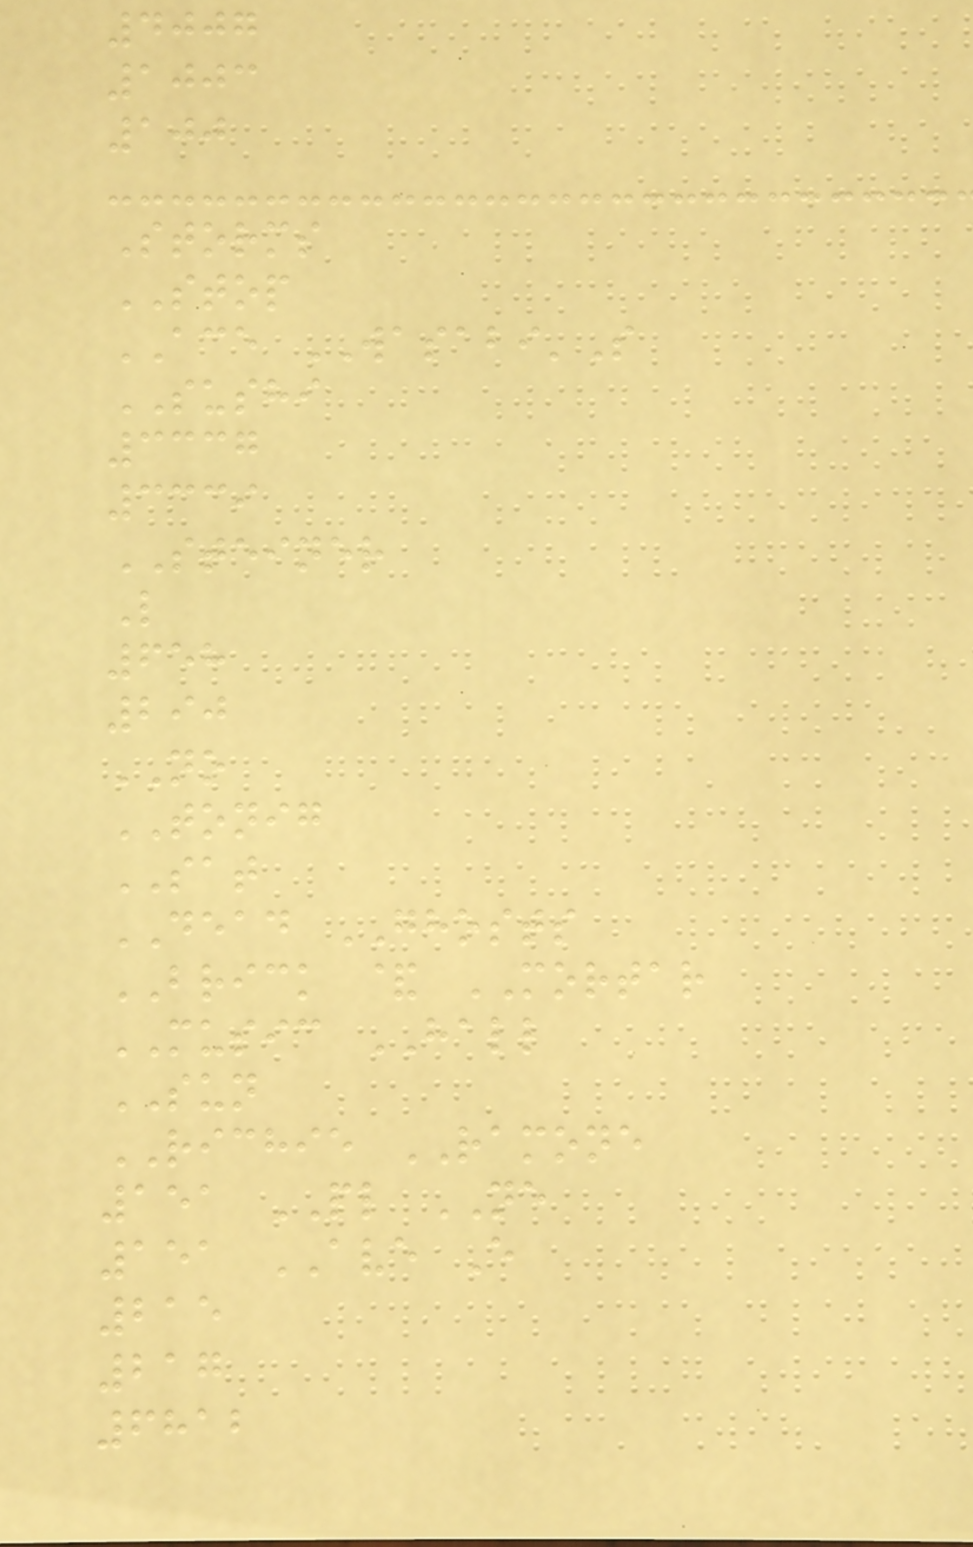4007
1003
100
Storms
STOP
ACE WASABI'S
SUSHI
3337
3339
STEINER
L
658
290
NO
TONIG
SAT
DEAD GHOSTS
BRICK & MORTAR
MUSIC HALL
SUN
RICHIE RAMONE
151 PL NE
151 AVE E
215
217
6812
